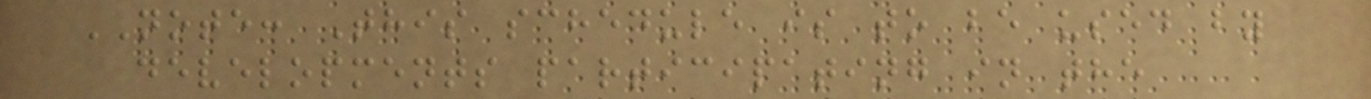NOTE: This schedule is to be used by
developments participating in the
